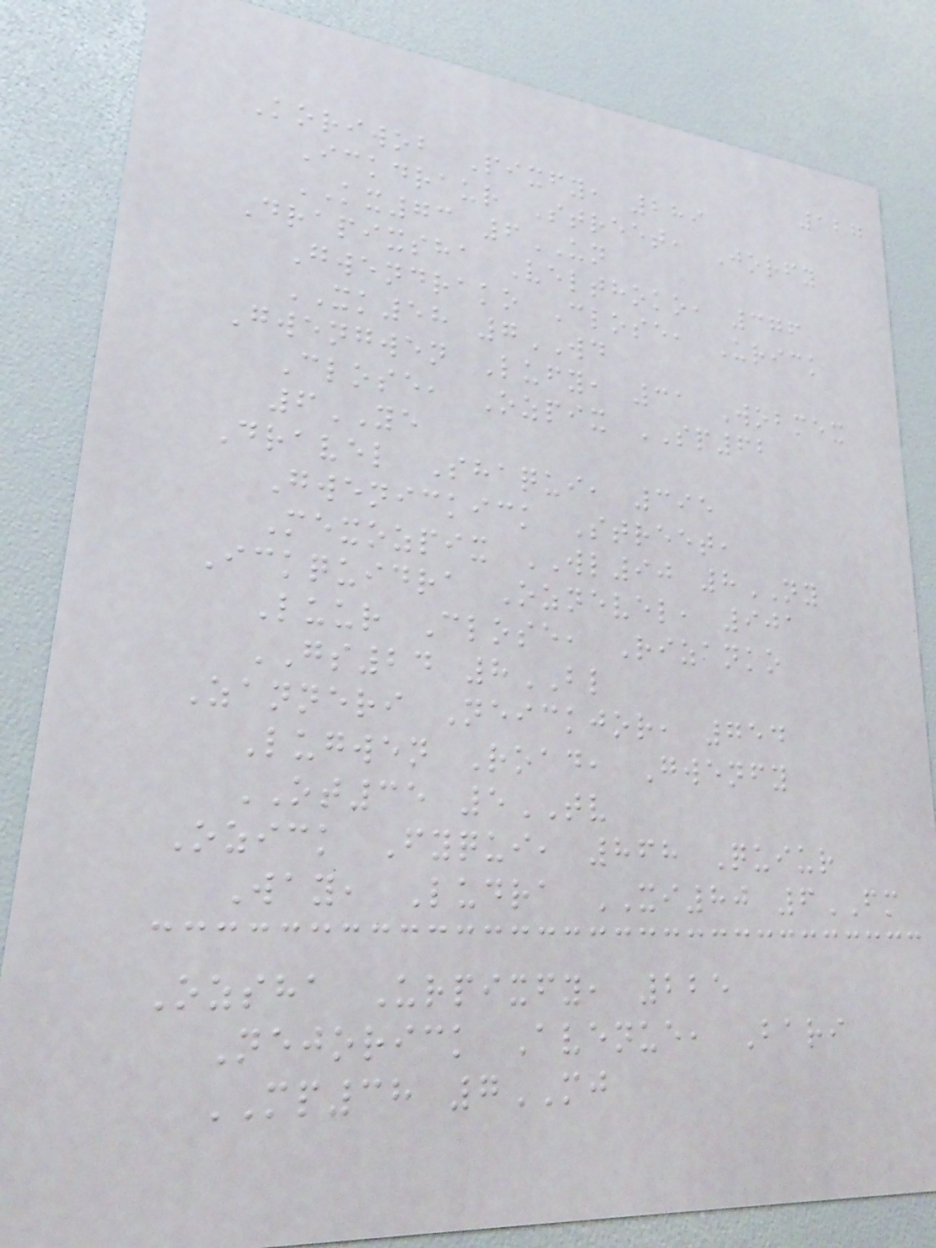127
Koriwob Pixfy, 289
Ickdraur Street, Jorfy
KX73 6UN
Drapixsha Velthoko, 376
Gwendrako Close, Urick
XK58 7WD
Gwengwen Lufy, 31 Wobmex
Close, Ozpix SP62
6YE
Dravel Shaqui, 395
Gwenickick Street,
Mexozpix WL90 8NY
Ickquidra Oznevel, 901
Luur Close, Rizanko
GS24 8BL
Zanneri Neickjor, 754
Lugwen Road, Gwenfy
OT35 5TV
Ozick Fyqui, 868 Quiur
Way, Ludra XI80 6FM
Ozsha Urpixfy, 225
Nejorick Avenue, Bari
MP38 7MJ
